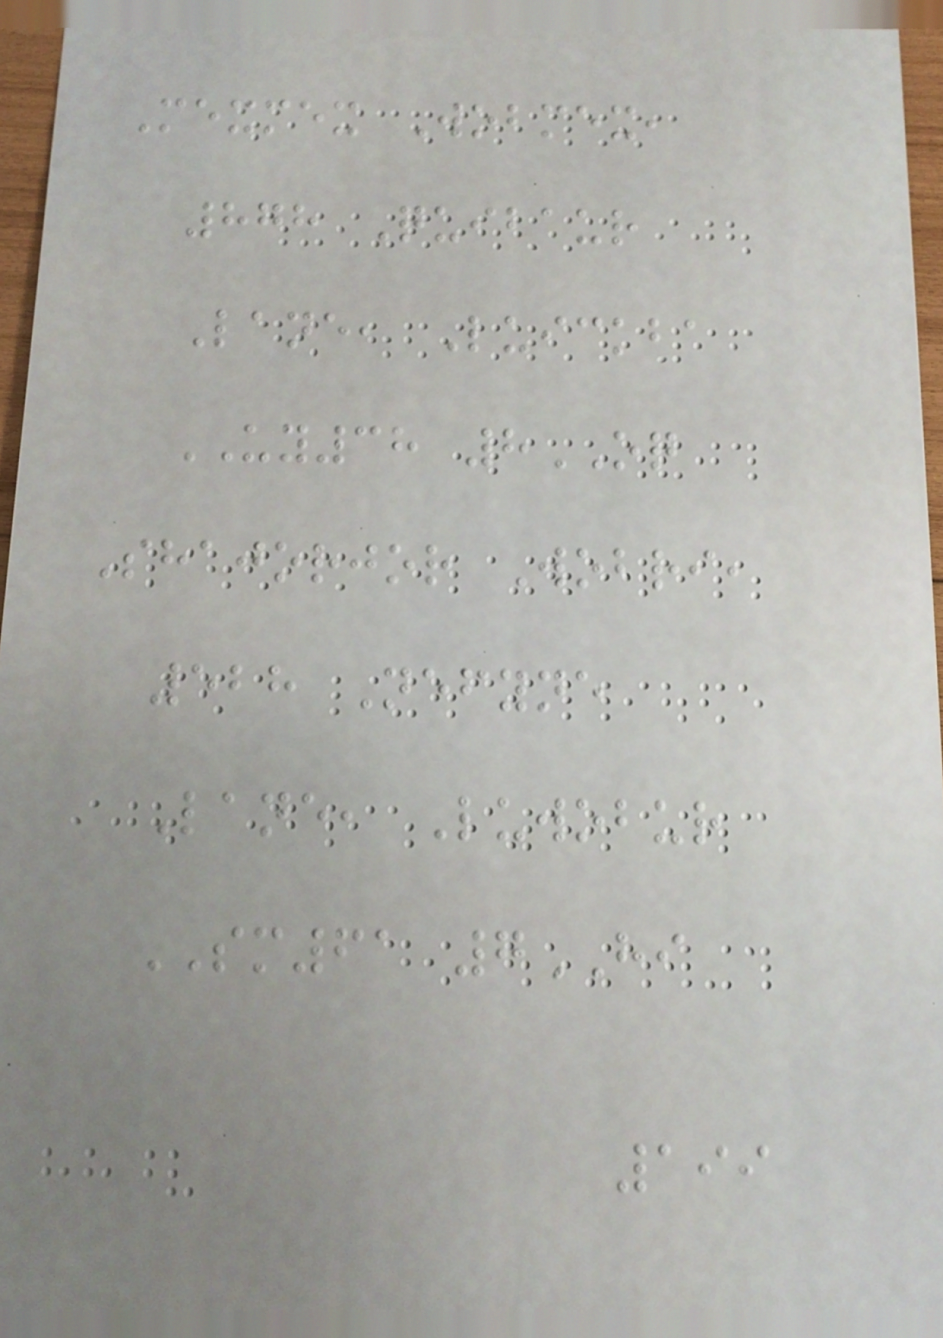Mexmex Wobmex,
878 Quibaur
Lane, Luickba
UY38 8OQ
Shajorjor Wobri,
528 Nefyne
Lane, Luwobur
SM61 7HI
199
